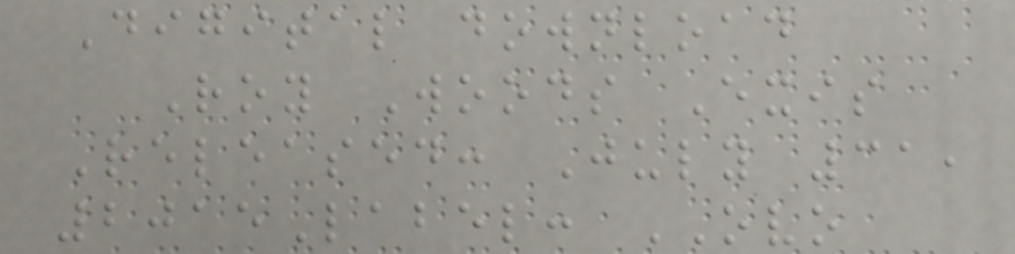Digital download
Roy Woods Exis
Released: July 31,
2015Label: OVO
